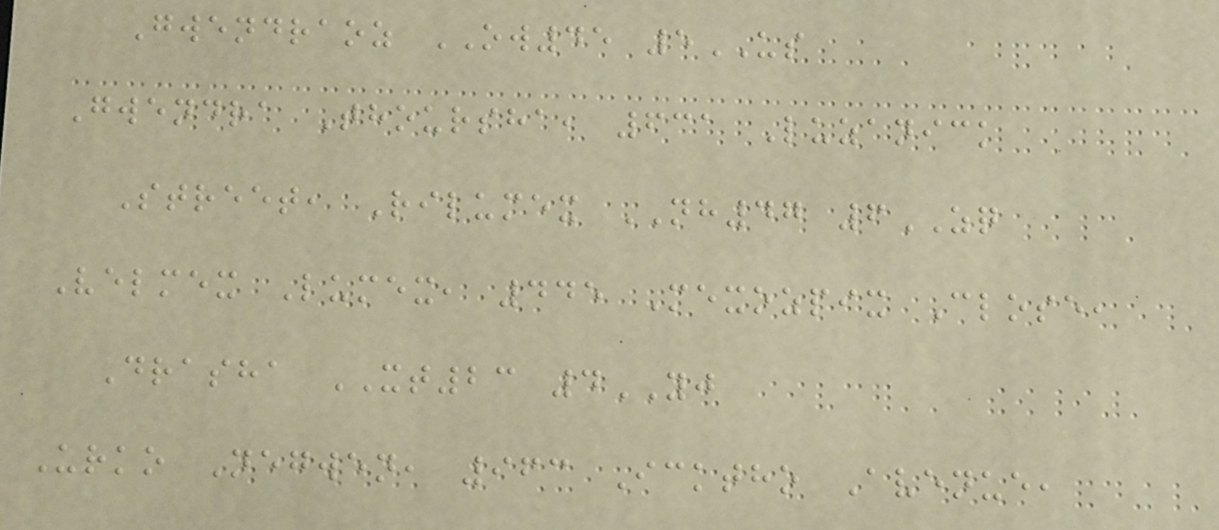Gwendraoz OW45 5US
Gwendra Thoursha, 631 Luzanick
Street, Rilumex NH47 6ZQ
Velmex Lumex, 445 Mexozpix Close,
Drasha XT23 4YJ
Urko Negwen, 963 Icktho Avenue,
